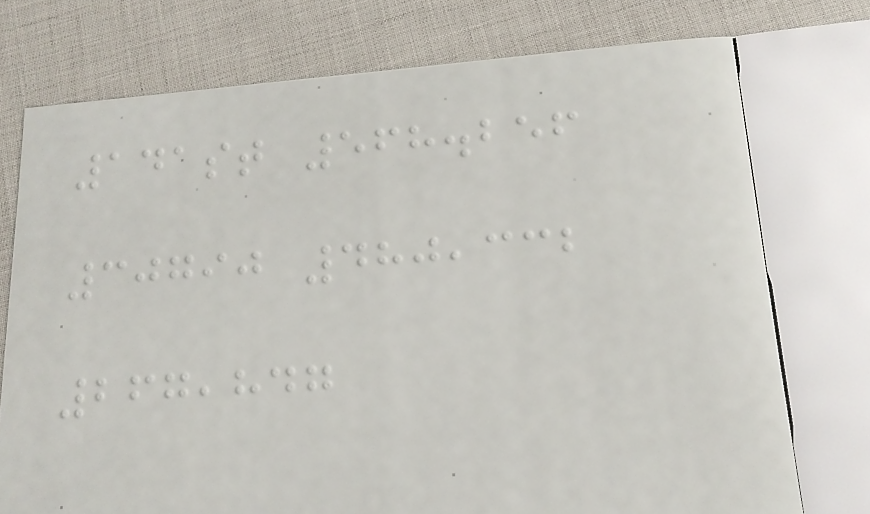141st 568.256
30790 480,332
267,847
